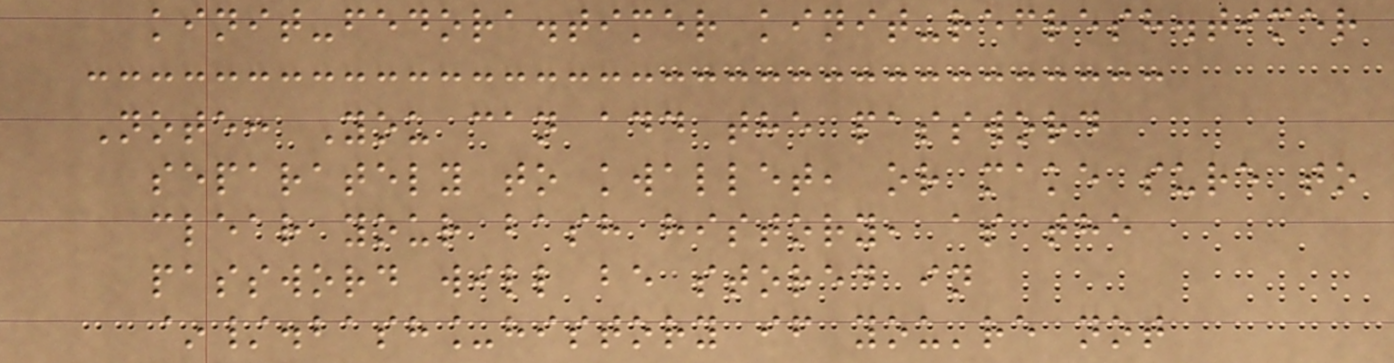kinit-fedora.timer kinit-refresh.timer
Note: You can add the password
separately to kwallet, or make sure to
clear your bash history, as the
password will be stored in
~/.bash_history if you're not
